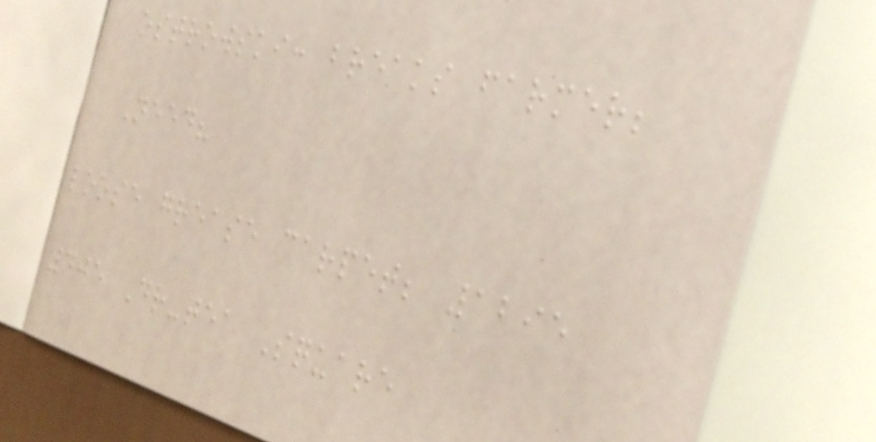ostrowski: breaks farmer;
Need?
loose grease carpet; 1295
405 Dr-tea Square
